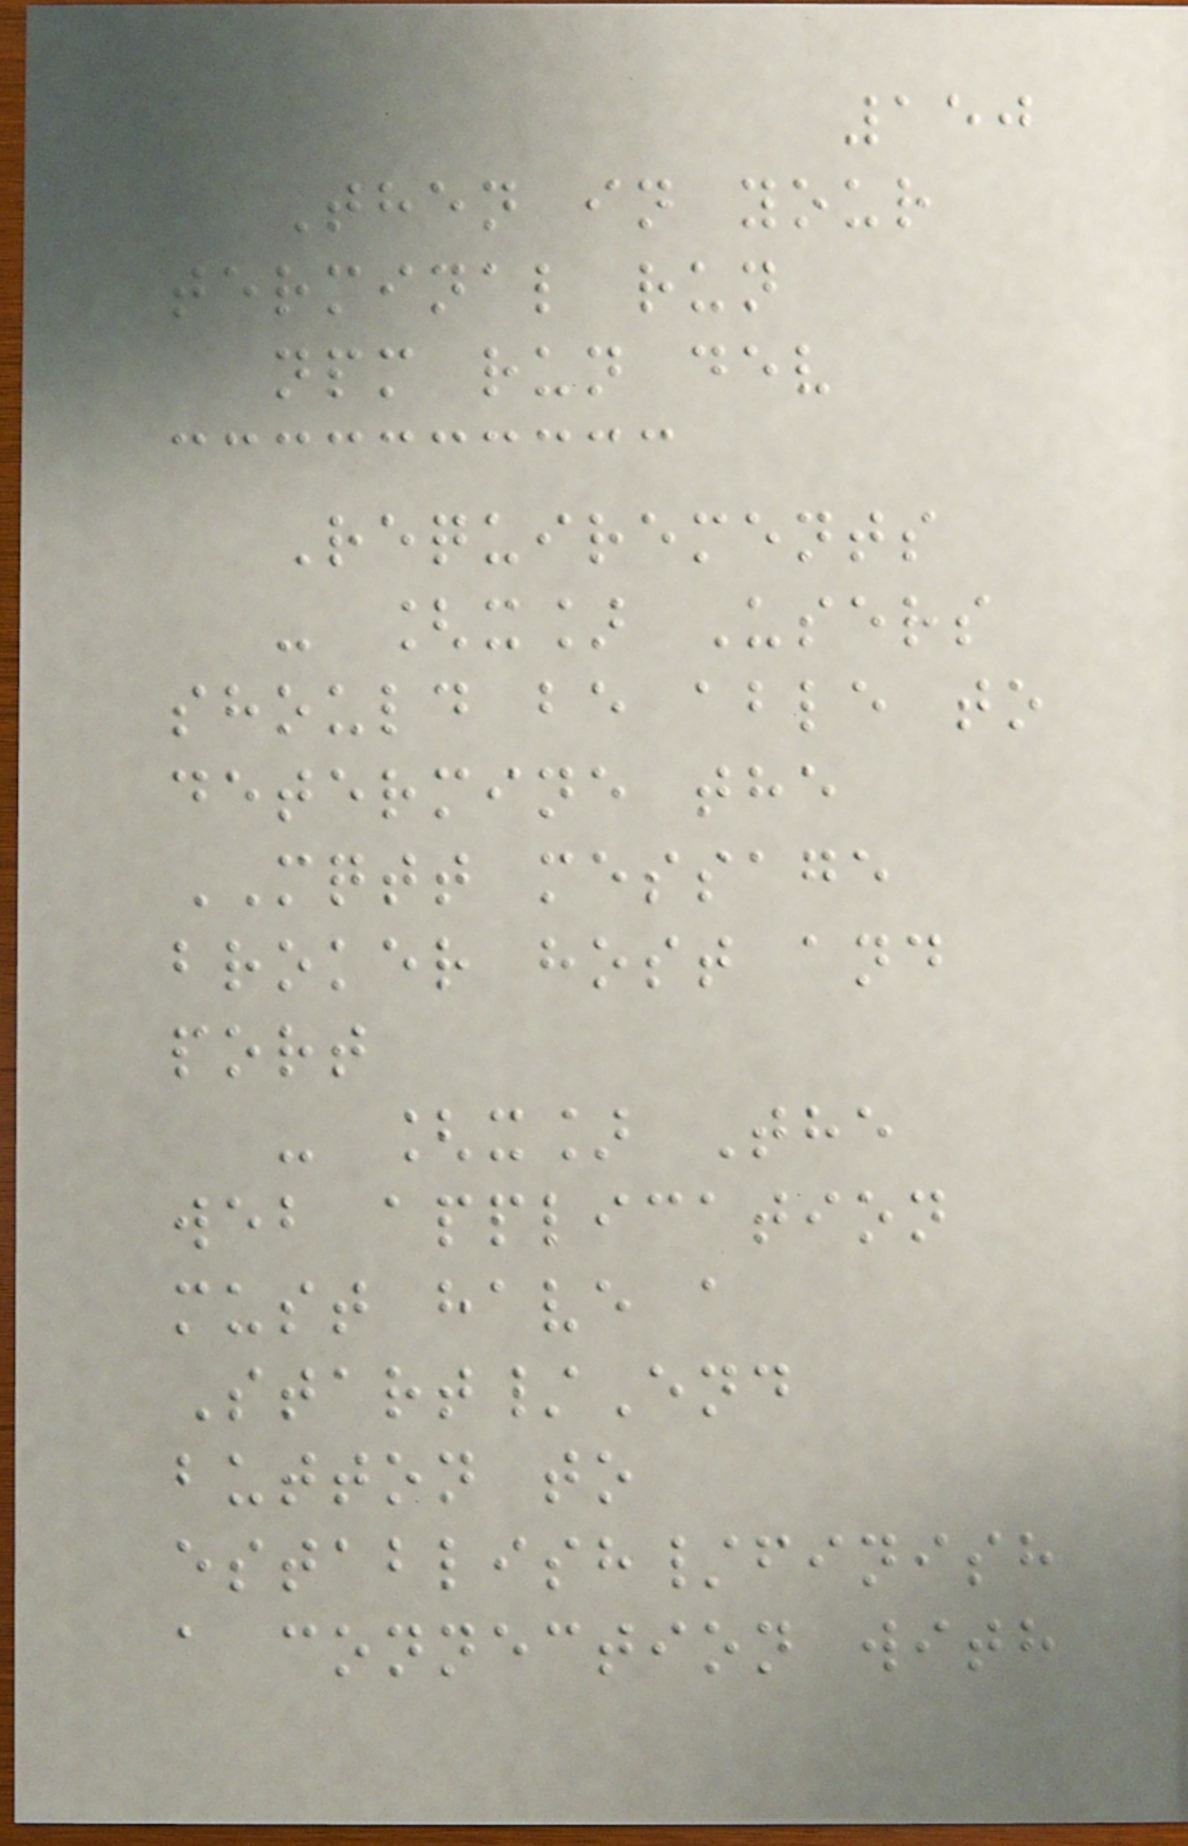150
Then in your
terminal run
npm run dev
Requirements
- [x] Users
should be able to
determine the
MQTT message
broker host and
port
- [x] The
web application
must have a
Start/End
button to
establish/finish
a connection with
